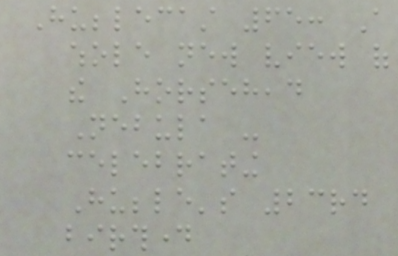Hubblecast 65: A
whole new view of
the Horsehead
Nebula -
celebrating
Hubble's 23rd
birthday
